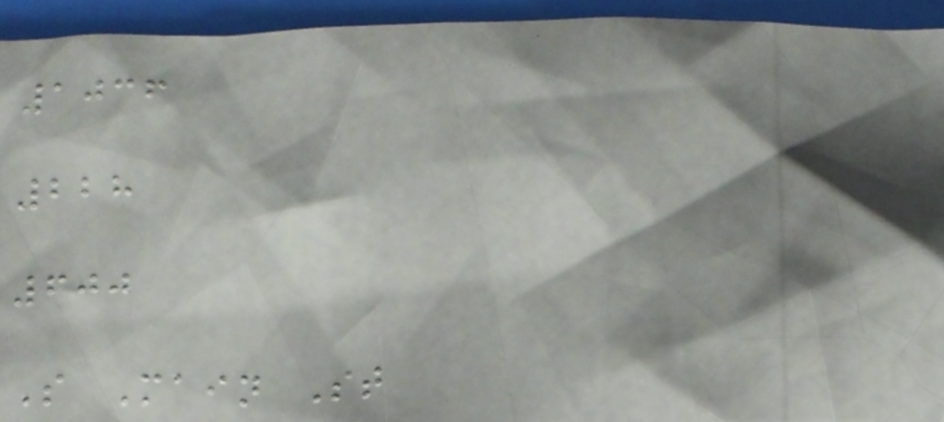1036
228
600
S Main St
